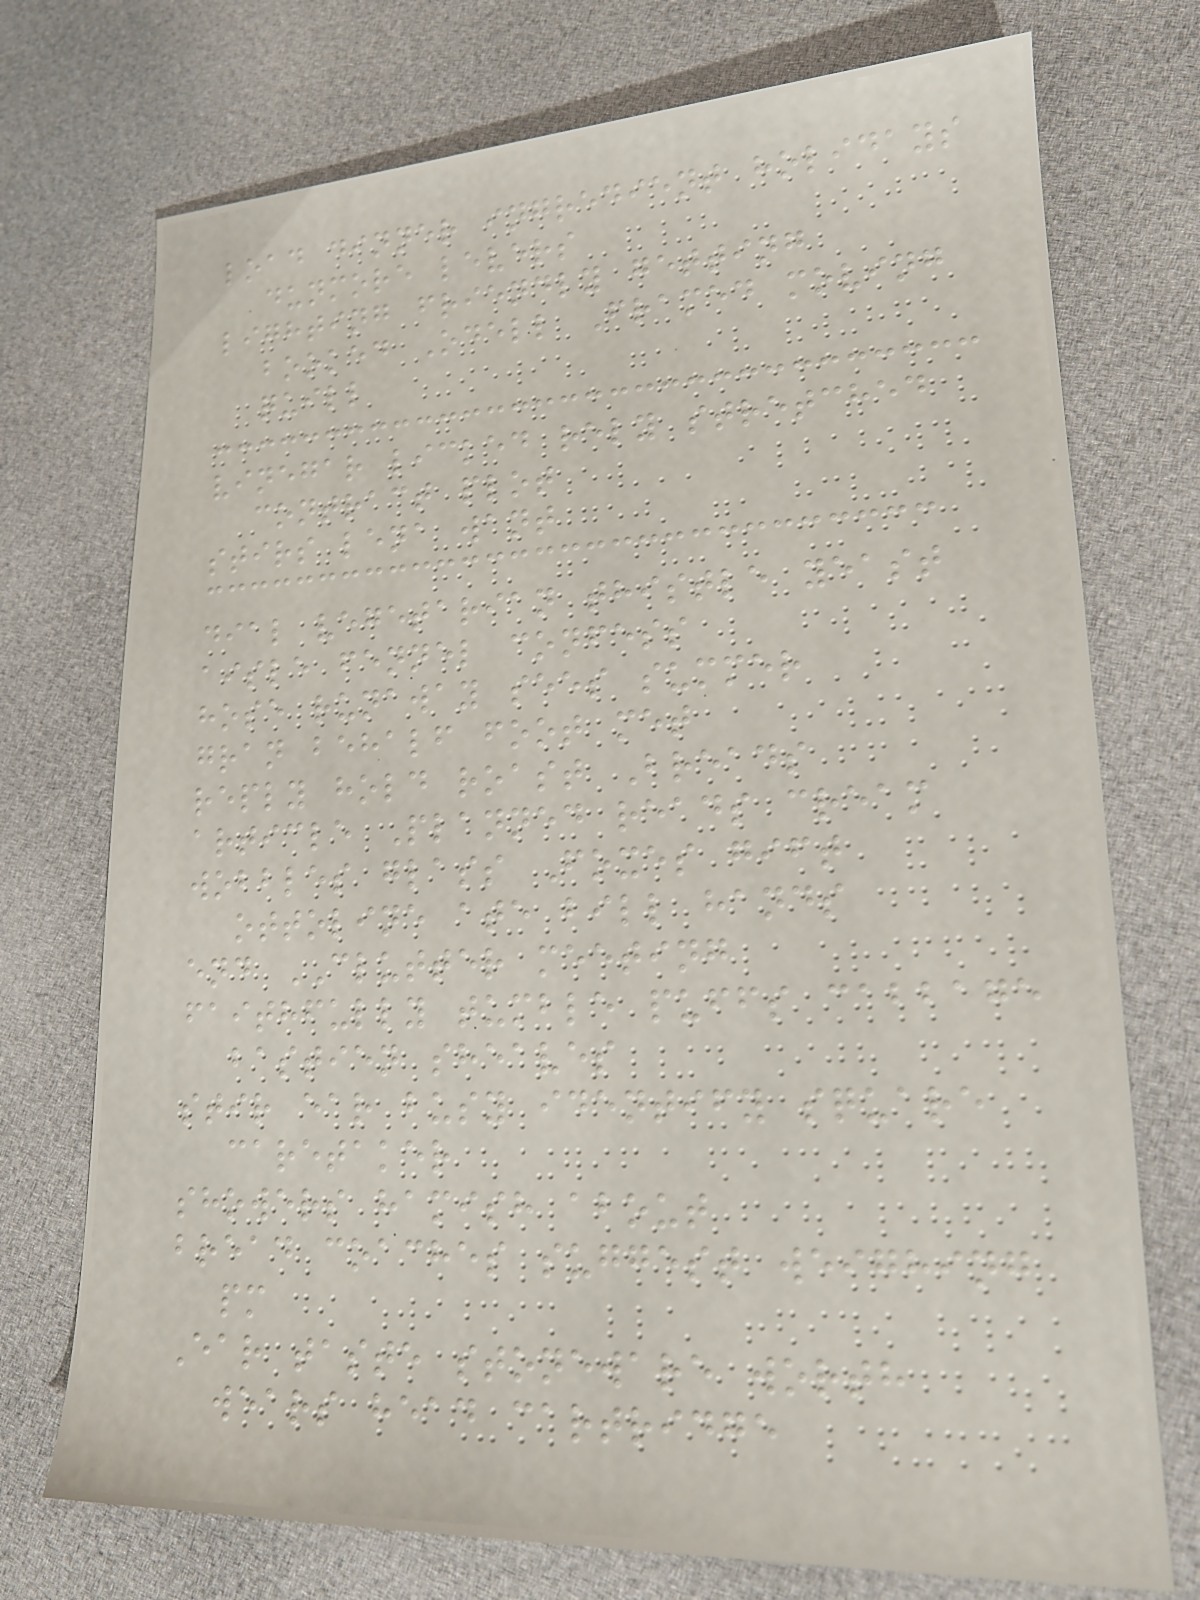load dinner ingredient holidays
dunmore levers
lighting friendly getting
booked Odell Framed moving
quill
vinegar licked rely stretched
contract plot
stirs lena want
dial vegetarian thistle yeast
aisle fennel confess
hose runaway sees summer
gran behalf foot met
reply hold roast Breads
article Planned reads cream
wobbles glass Foxes gift
ottoline ate bill hands
end CLUTTER meeting
faithfully tumble puffs cabbage
bastien sheaves
stir ear busy identify square
caretaker
showers hamish about
bread coaches suggest weighing
pm
Ear taste stoneware worth
wears head cartridge
